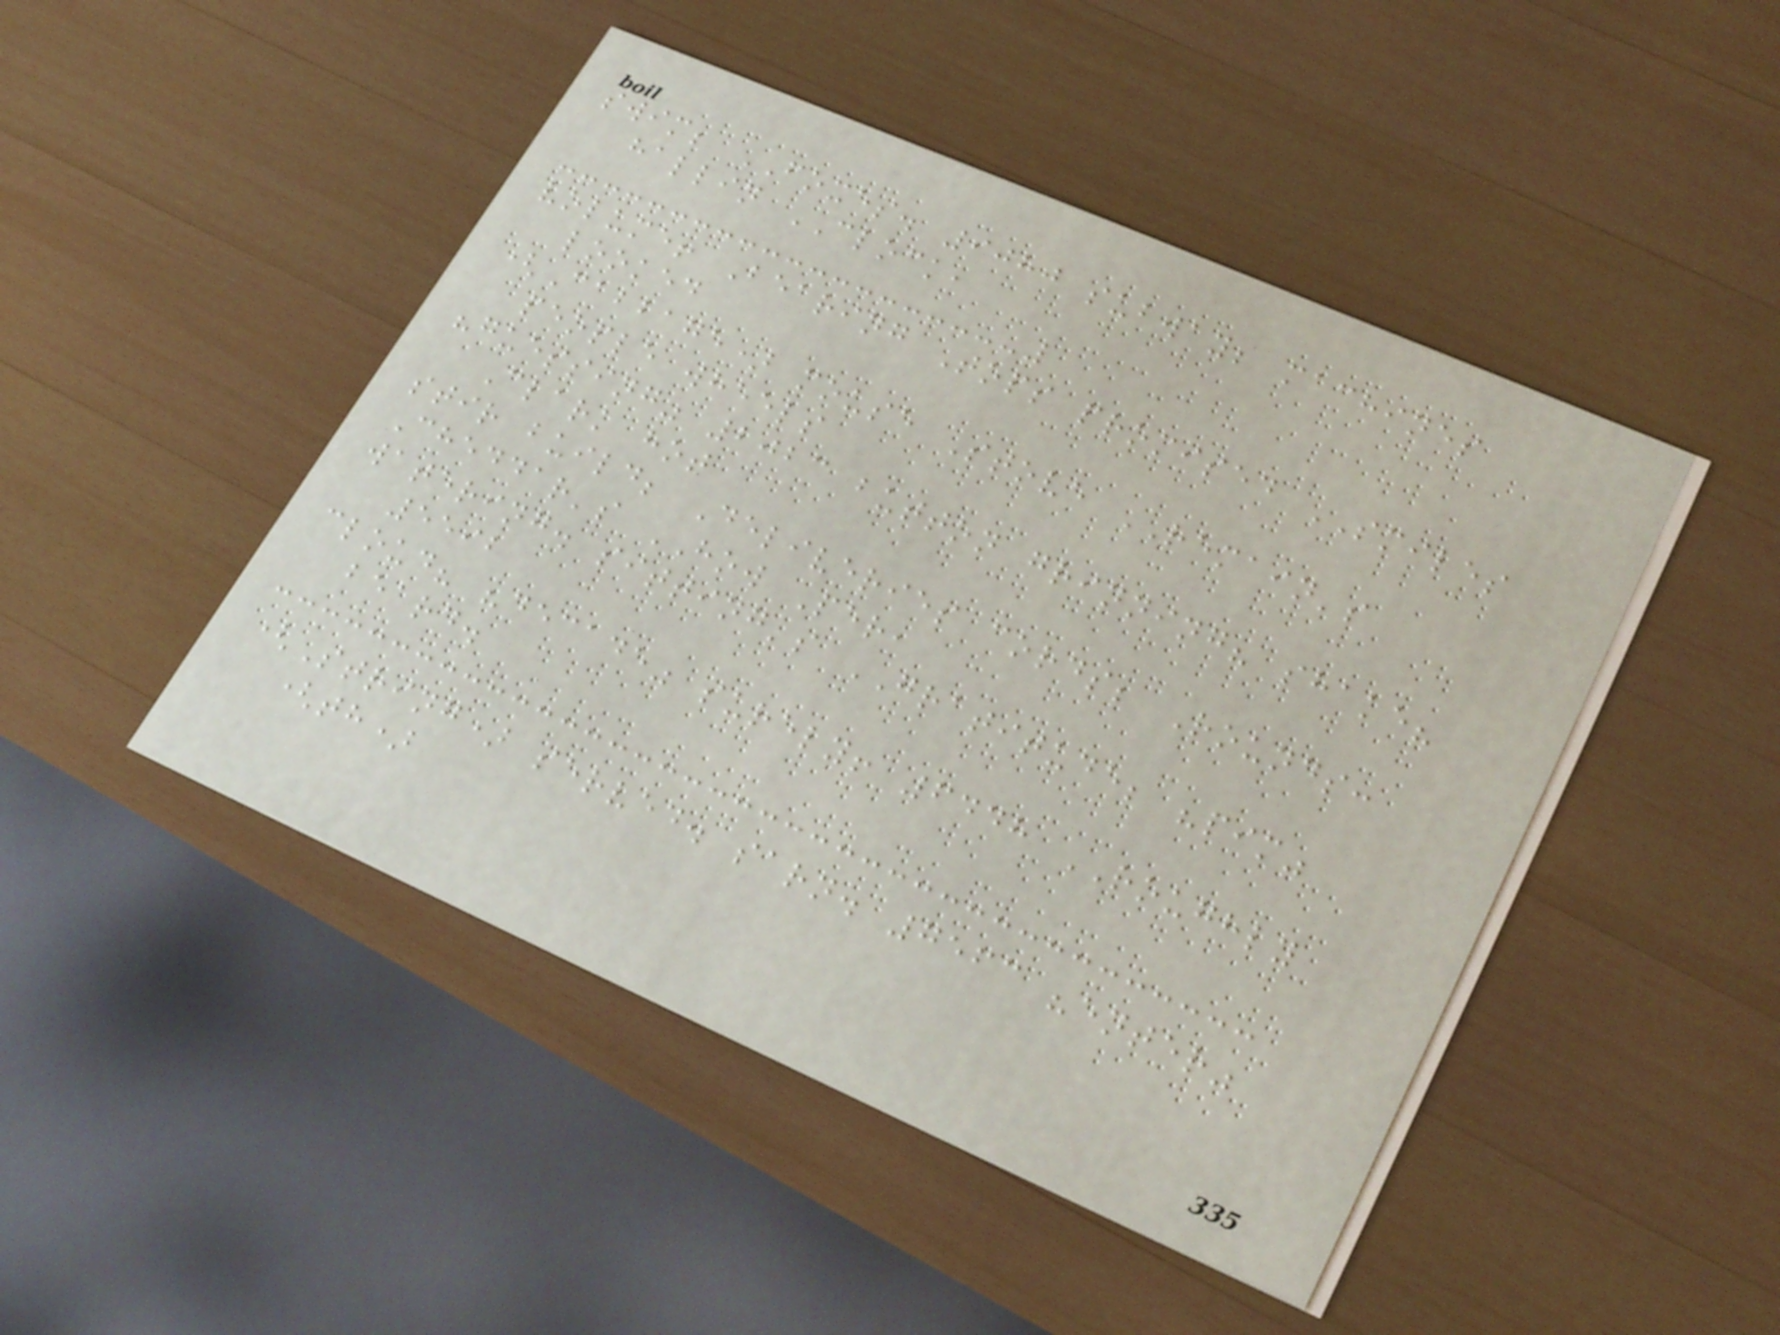swim; FOXES. 9080 subway; machines
hallin CLOCK,
volume! Bearing Tops promised SMILES
looked
(Cabbage) mouse Stove REMAIN's
people wheels
"guessing" 2023 button grinning? shake?
Clark hot
stir build; Deliveries cords; Rounds:
Cheddar's HOW Per,
watering. sitting's GRATITUDE; "pim"
5592
cloud? "decade" surely! 6448 ROUGHLY
beard.
(String) served. sarn. 7563 "enter"
(th)
